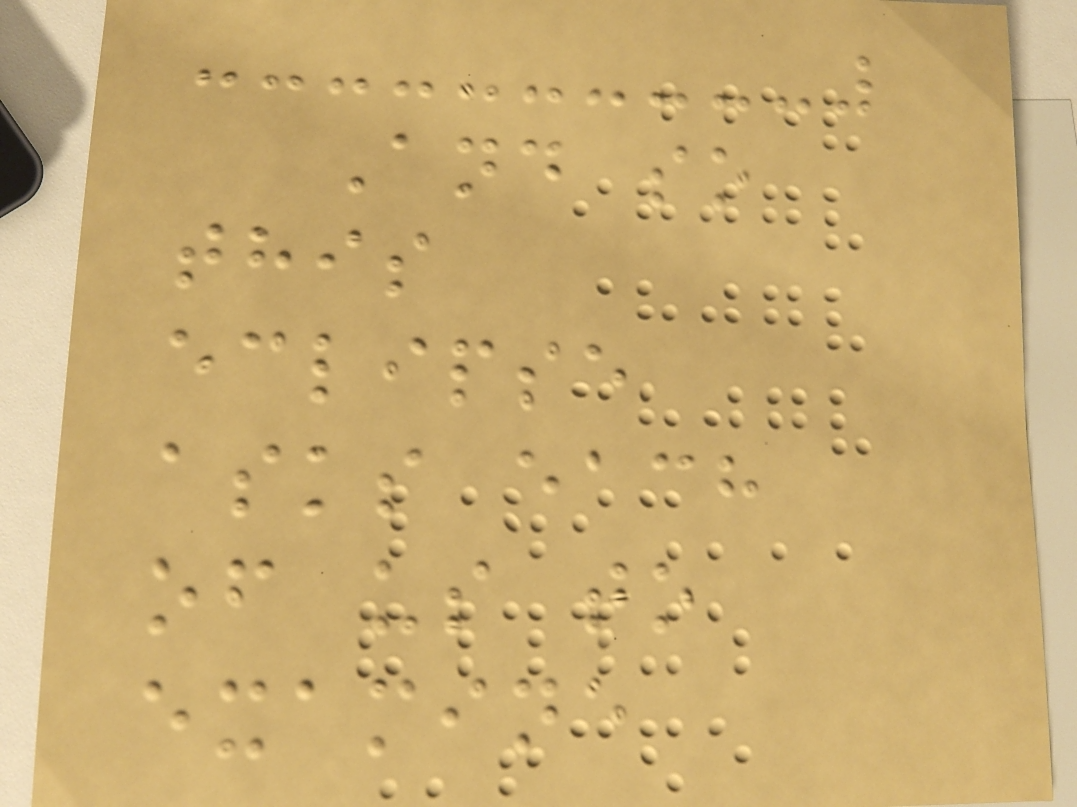And so
this
eclipse
asks each
of us to
examine
